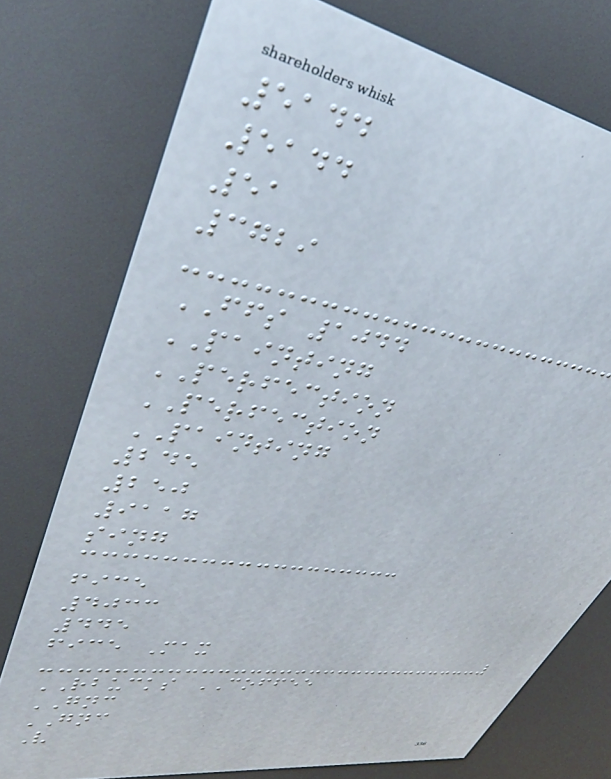5144
5144
51
3729
FFS 1044
PAINTING
PERFECTION
PERFECTION
PAINTING
245
250
9117
sing
fice
4033
445
fice Max
RBUCKS COFFEE
GNC
GNC
V
